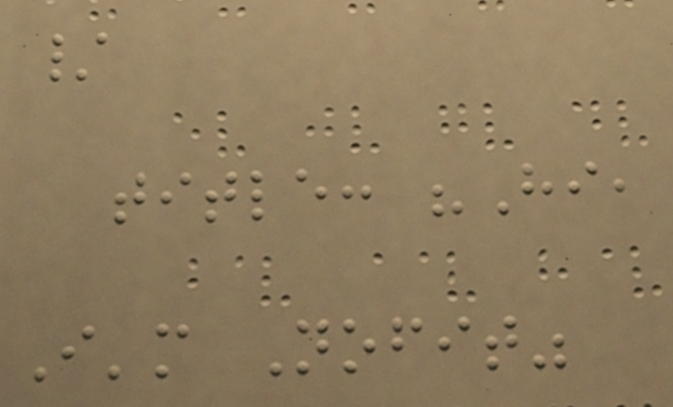/
title: "Hi,
I'm Nofit"
